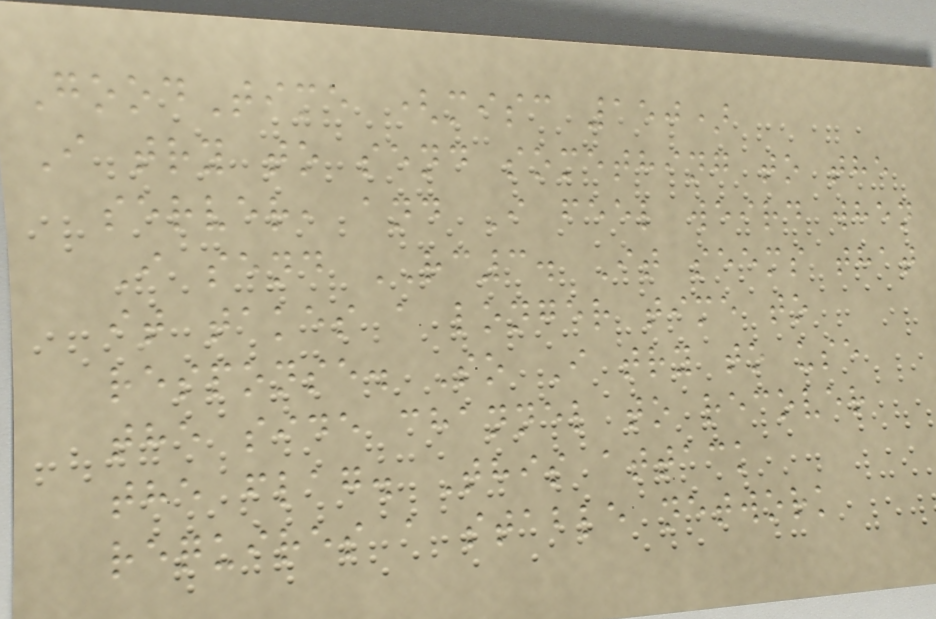GoodTime (misc 150)
I try to send something to the
server, and I feel weird when
I send RC3. It seems that
it takes a longer time to
response. So I try to use
the side channel to recover
the flag. This attack
requires a stable network
